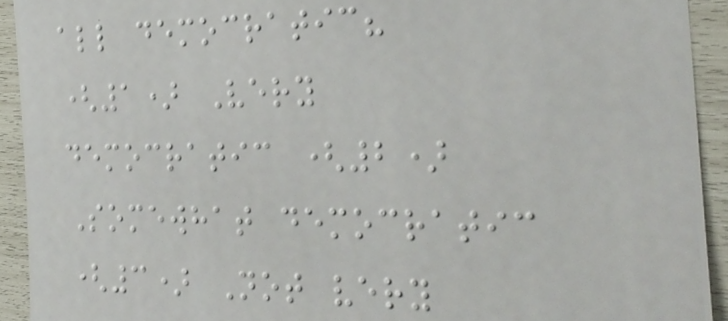all democratic?
(1) Very
democratic (2)
Somewhat democratic
(3) Not very
